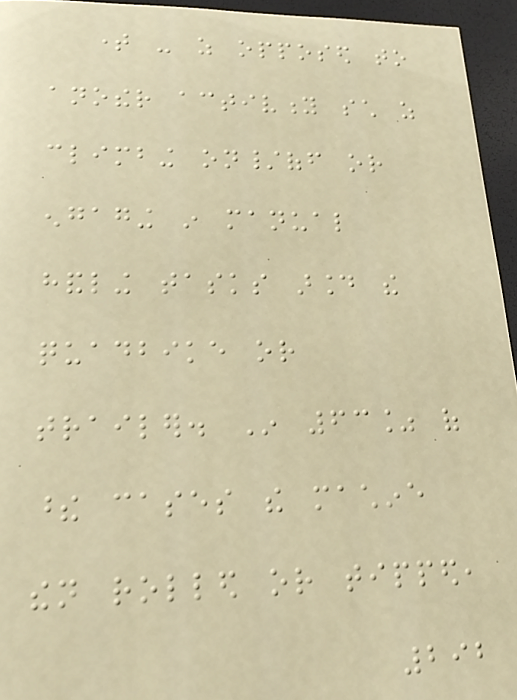time - as opposed to
another activity such as
climbing on/off or
engaging in manual
handling tasks around the
quadbike or
trailer. In 63% of
these cases the machine
then rolled or tipped,
292
